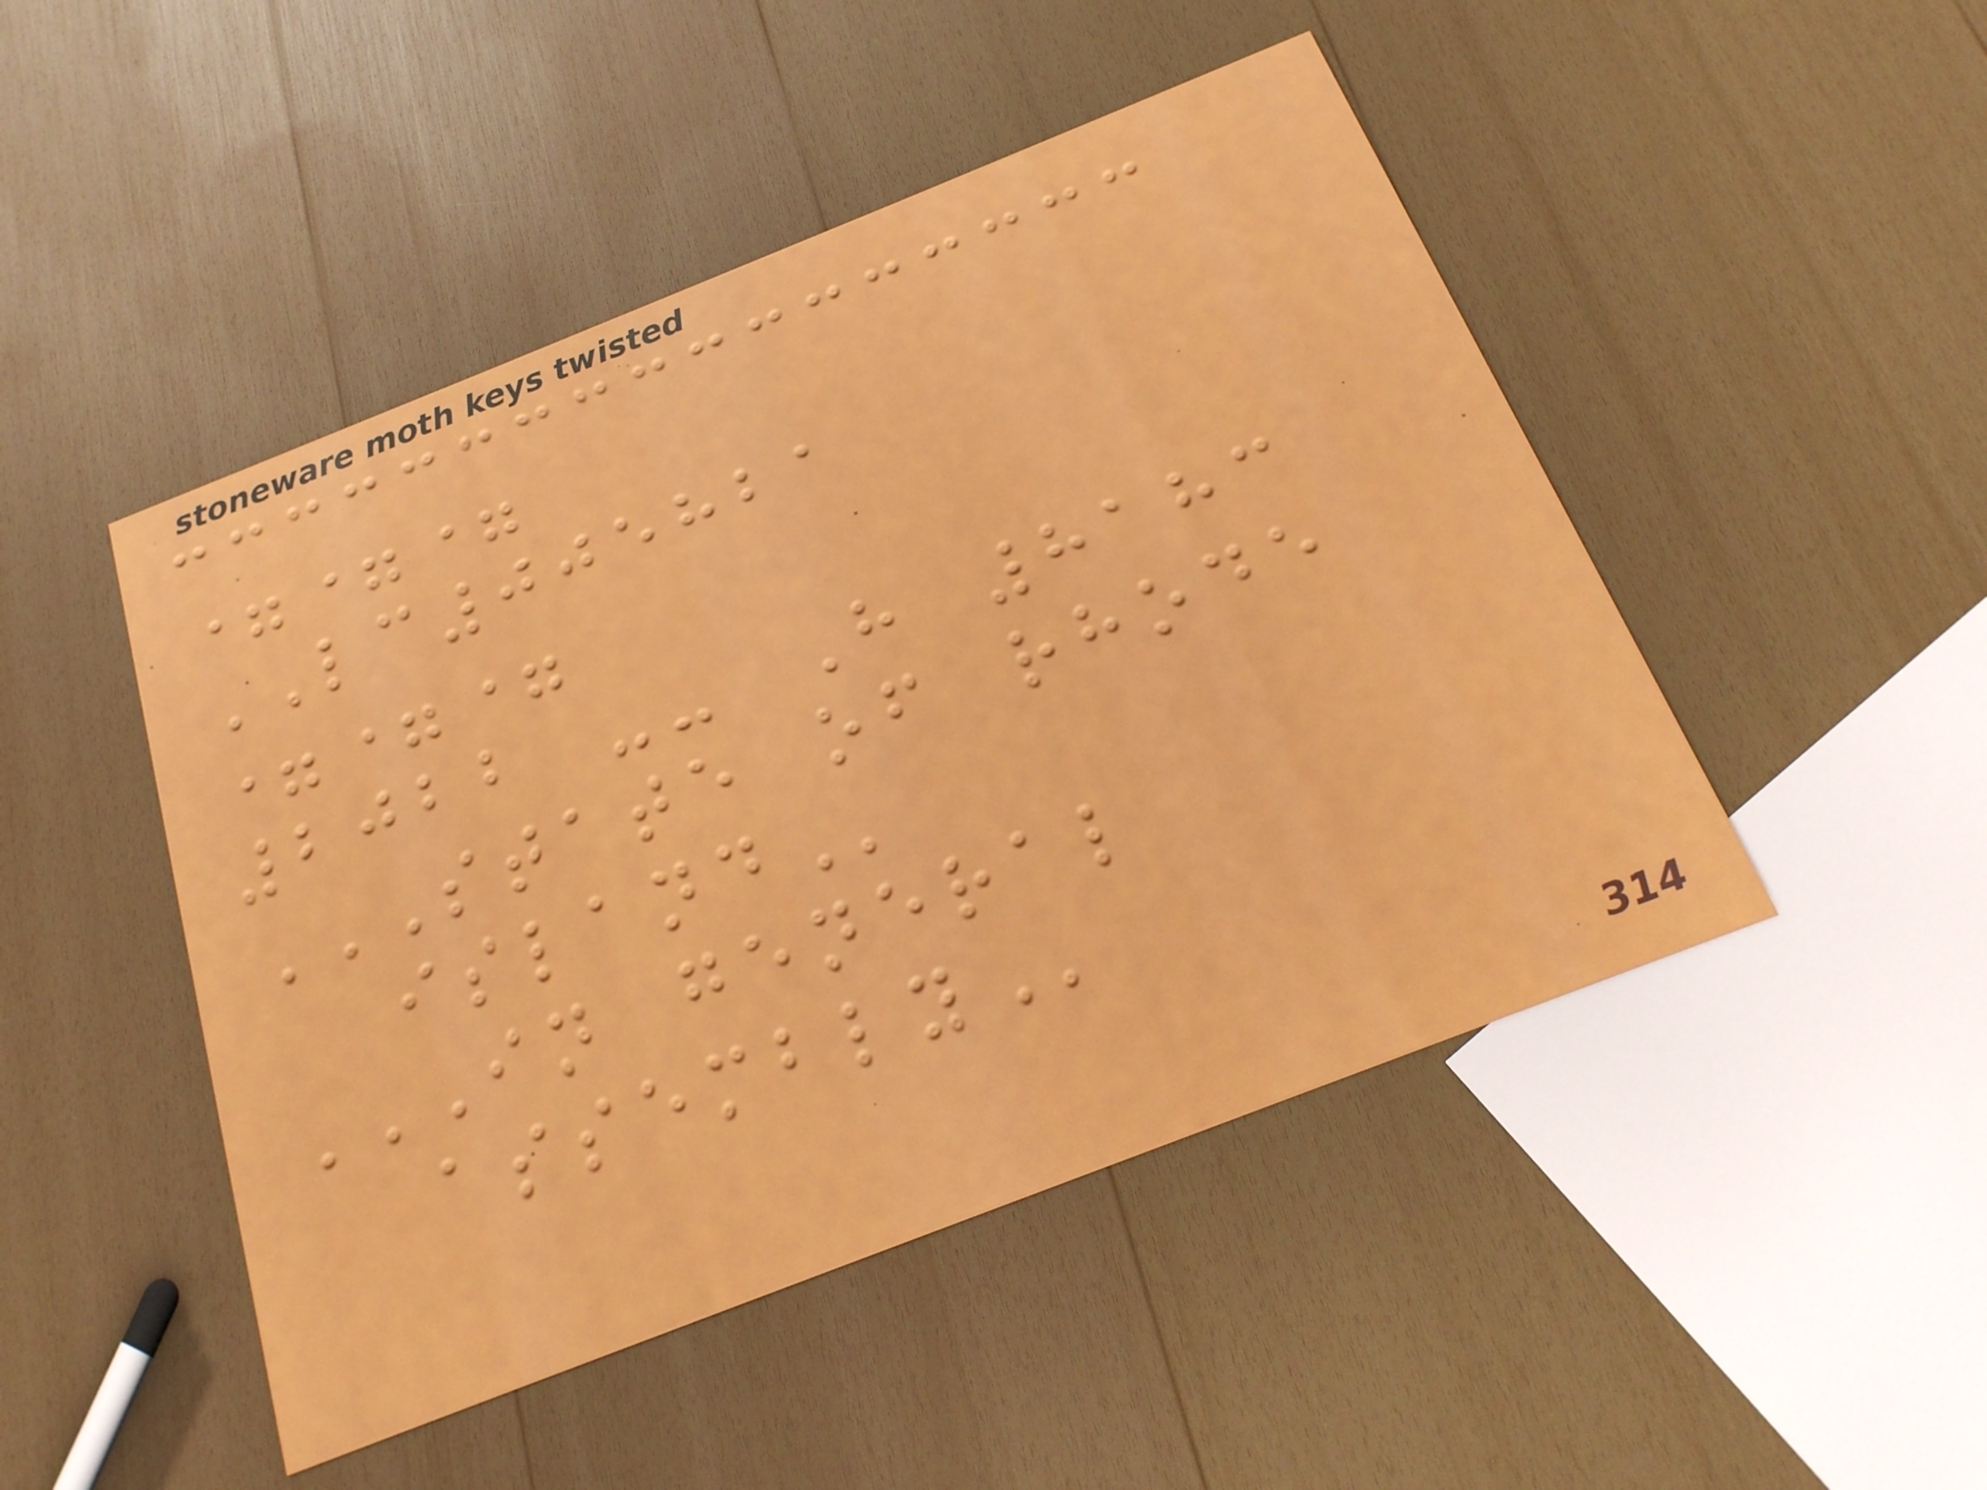===
LC005821
===
2022 -- H 8183
STATE OF RHODE
ISLAND
IN GENERAL
ASSEMBLY
